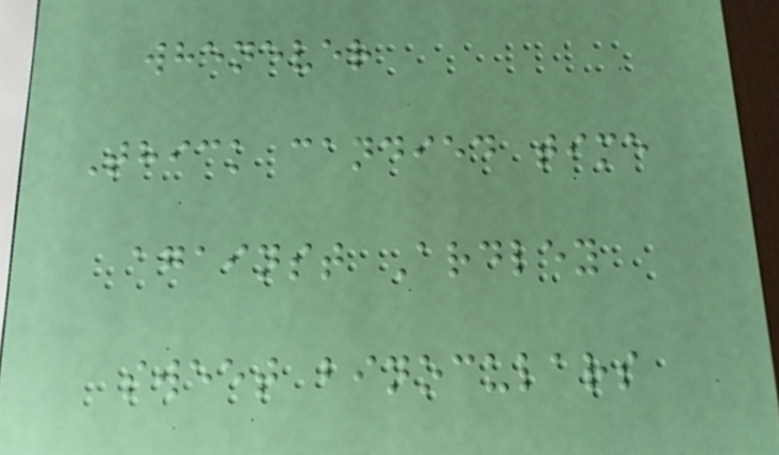whenever
Thick candied time
against Ardley
sweet binoculars
